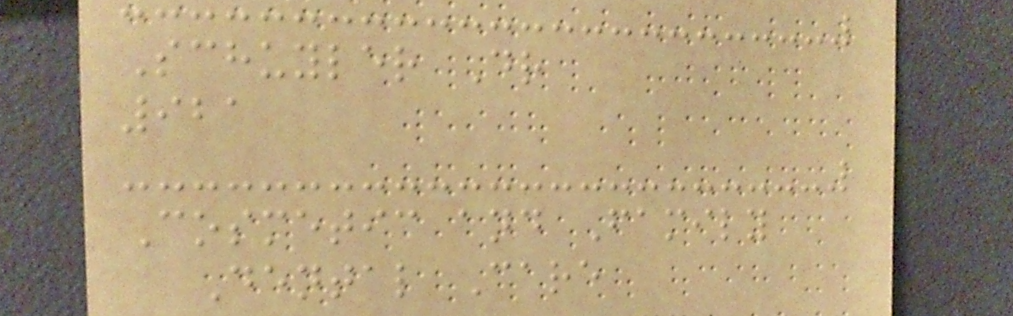Schuyler Dr
921
Cosmetic and Family
Dental Care
